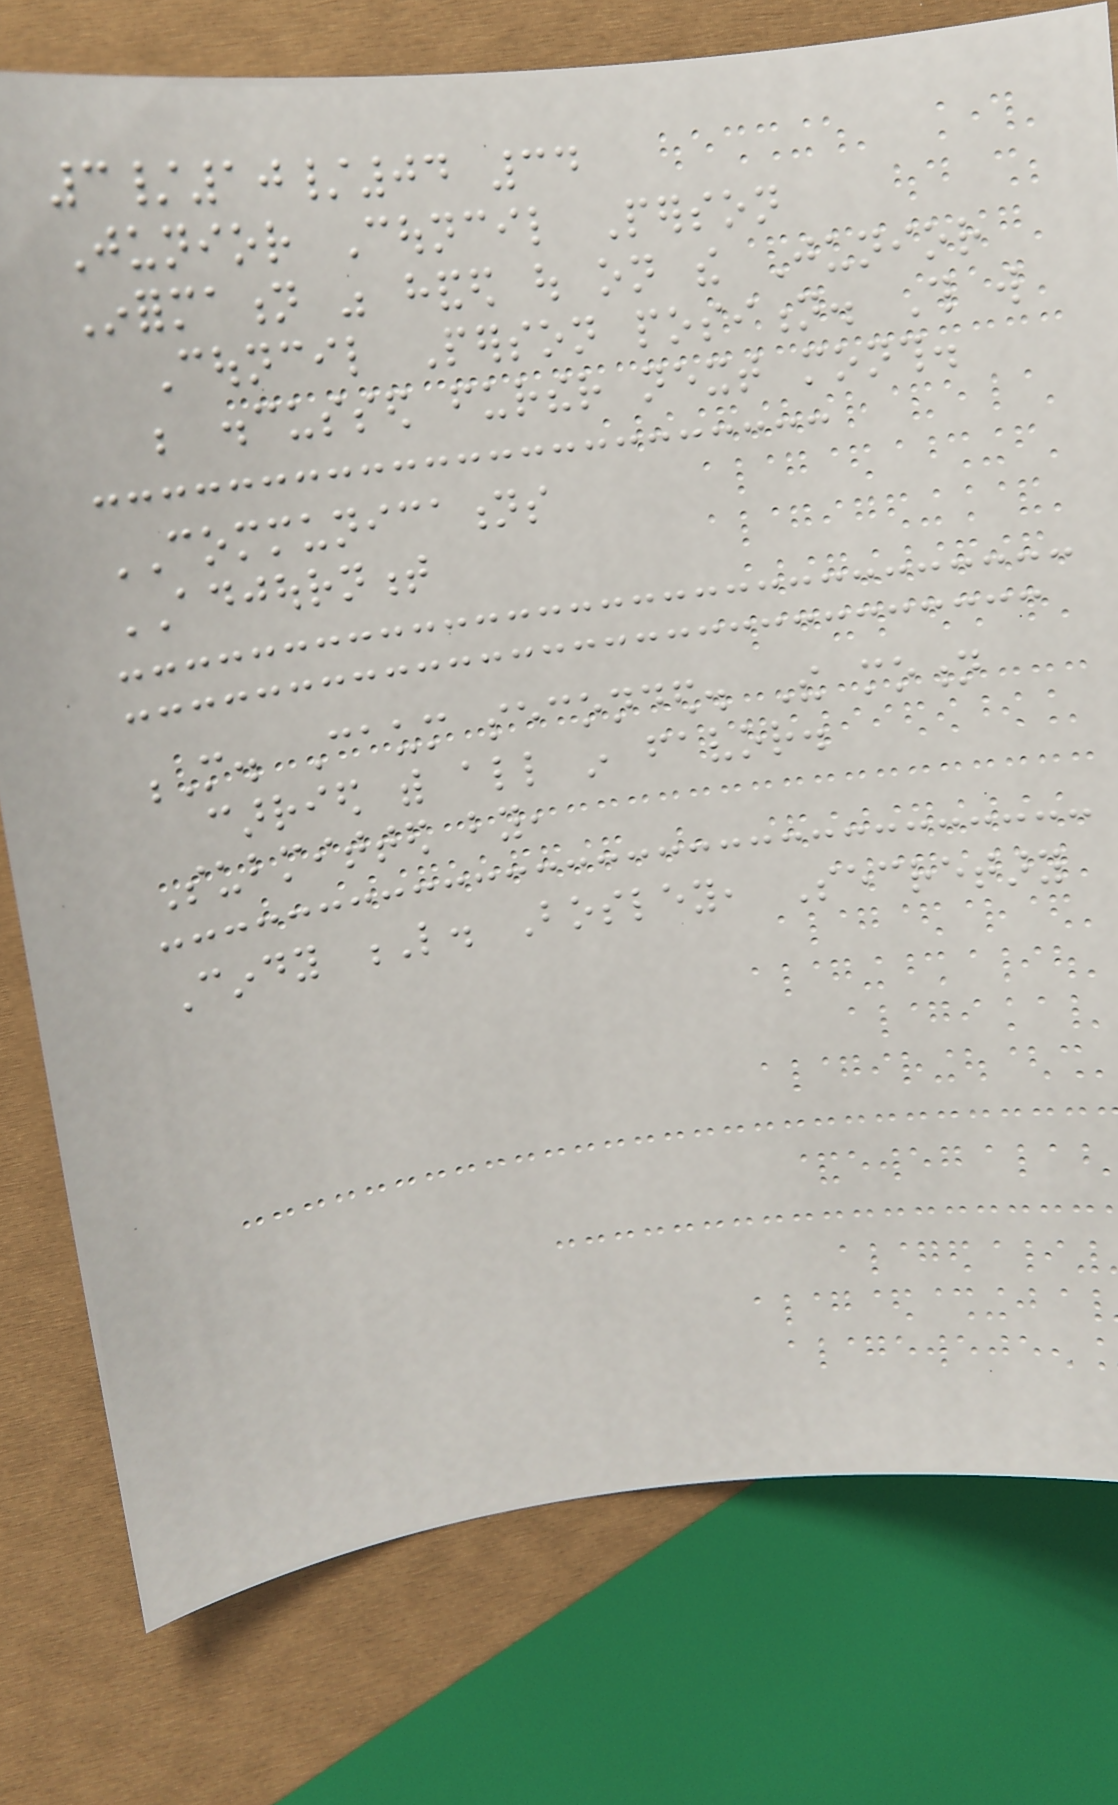3/10/04 34
Junior Council Person
Information was handed out on the Junior
Council Person position. This will
be discussed further next month.
COMMUNICATIONS
ADJOURNMENT
M. Caum seconded. The motion
carried with all in favor.
Submitted by,
Cindy L. Bosley, Secretary
